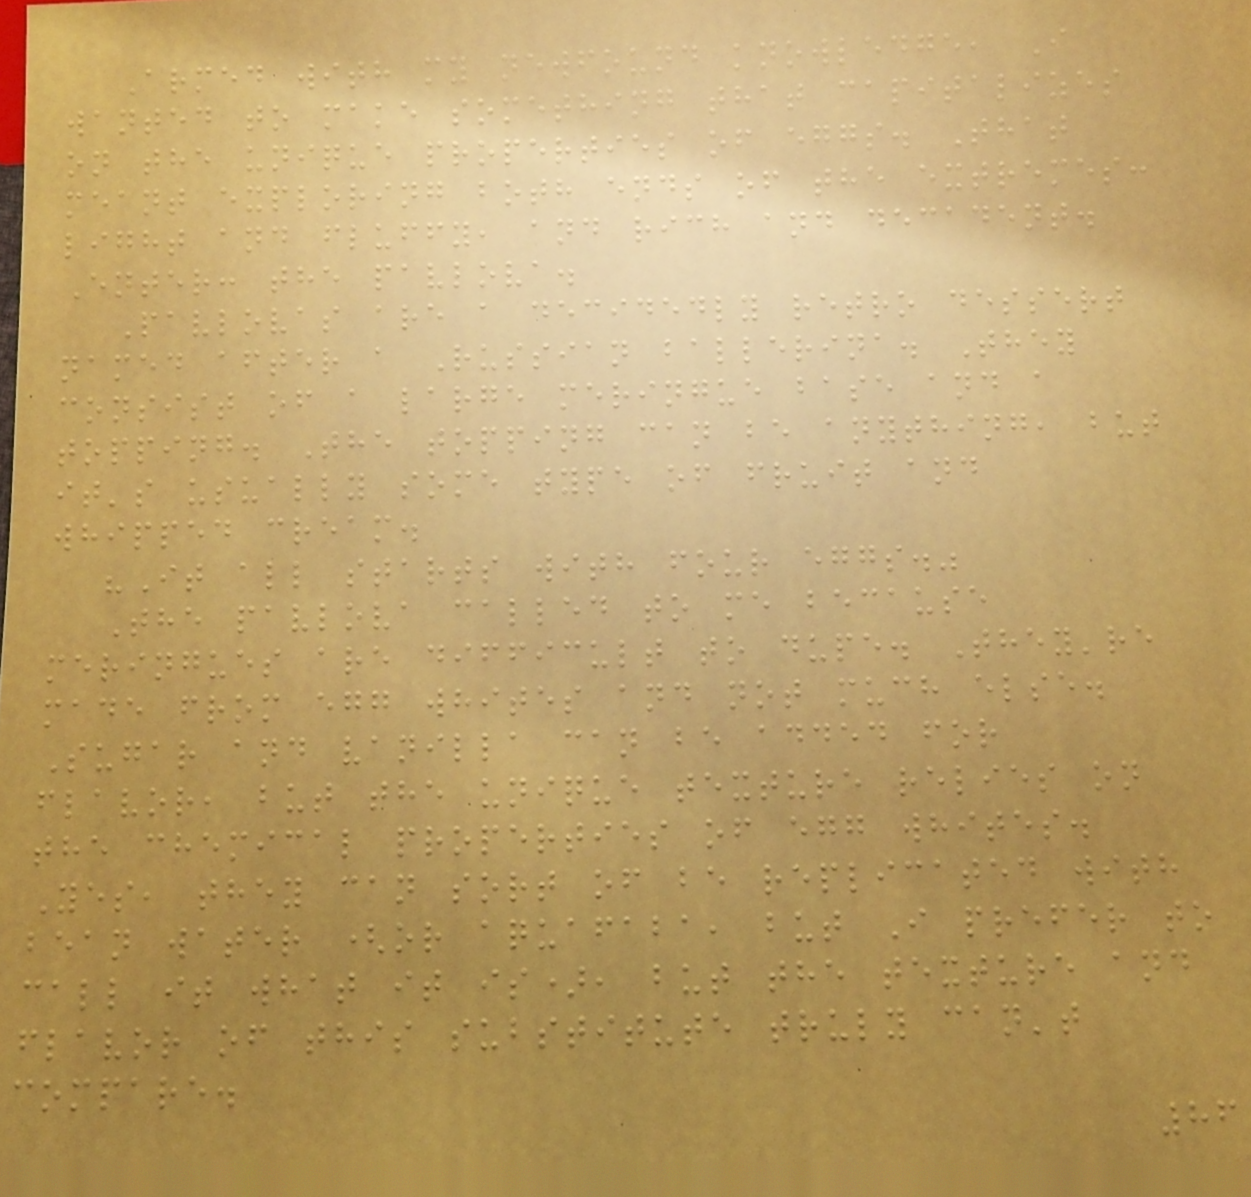Armed with my newfound knowledge, I
wanted to make something that capitalizes
on the unique properties of eggs. That
meant exploring both ends of the extremes:
light and fluffy, and rich and decadent.
Enter: the pavlova.
Pavlovas are a decidedly retro dessert
named after a Russian ballerina. They
consist of a large meringue base and a
topping. The topping can be anything, but
it's usually some type of fruit and
whipped cream.
"It all starts with four eggs."
The pavlova called to me because
meringues are difficult to dupe. They're
made from egg whites and not much else.
Sugar and vanilla can be added for
flavor, but the unique texture relies on
the chemical properties of egg whites.
Yes, they can sort of be replicated with
bean water (or aquafaba, but I prefer to
call it what it is), but the texture and
flavor of this substitute truly can't
compare.
86
